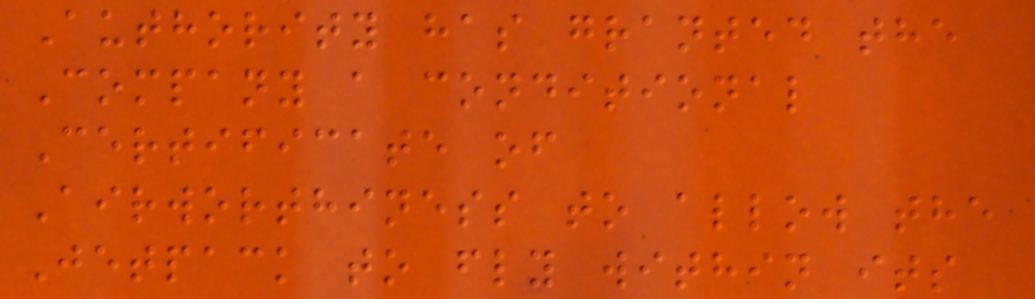Authority has granted the
Company a conditional
Certificate of
Airworthiness to allow the
Jetpack to fly within its
